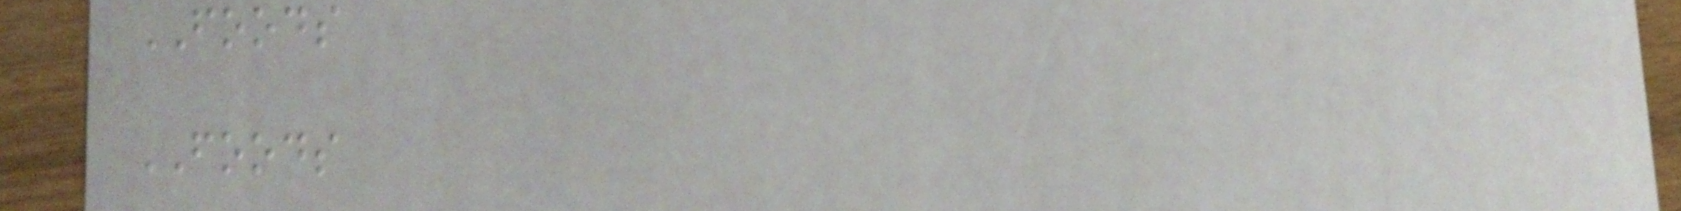FOODS
FOODS
